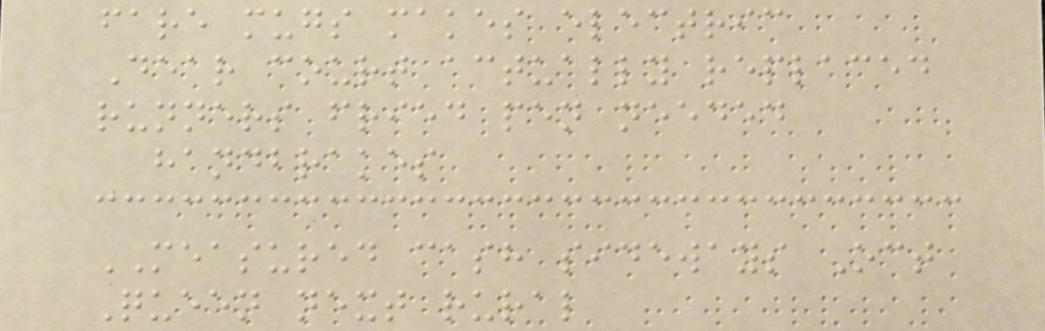fare mugs makes electric
Dear court actually replaced
runners fried pen needed
handbrakes
MEASURED cash sideways Oct
Queen next rural
